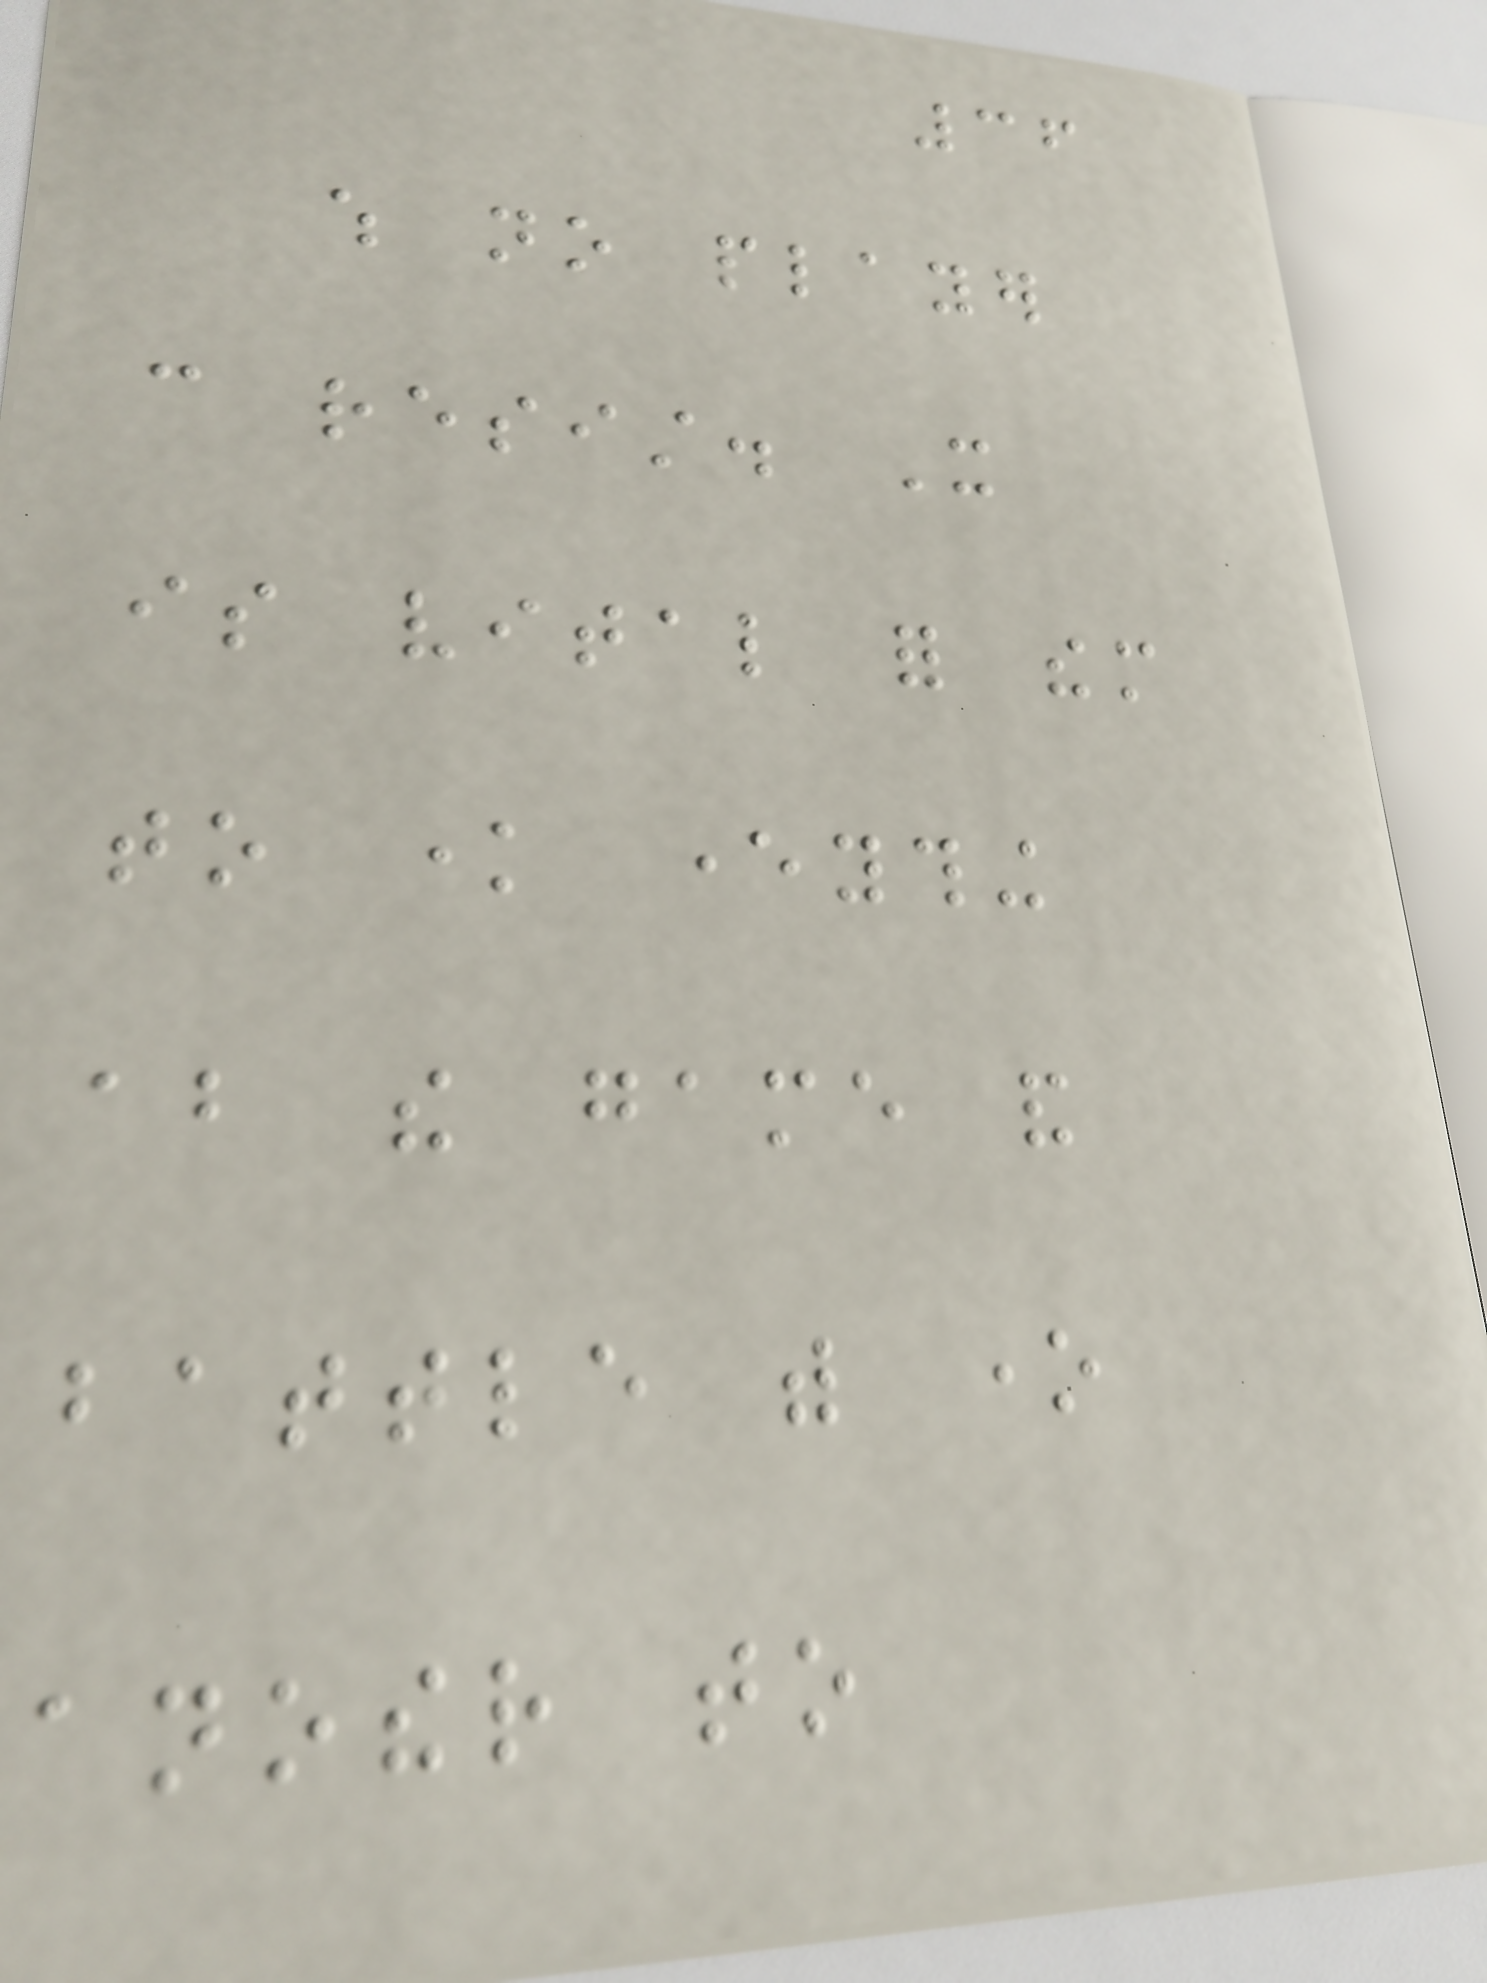36
which no player
can resist. It
is vital for them
to know everything
about the game and
battle with one
another to
